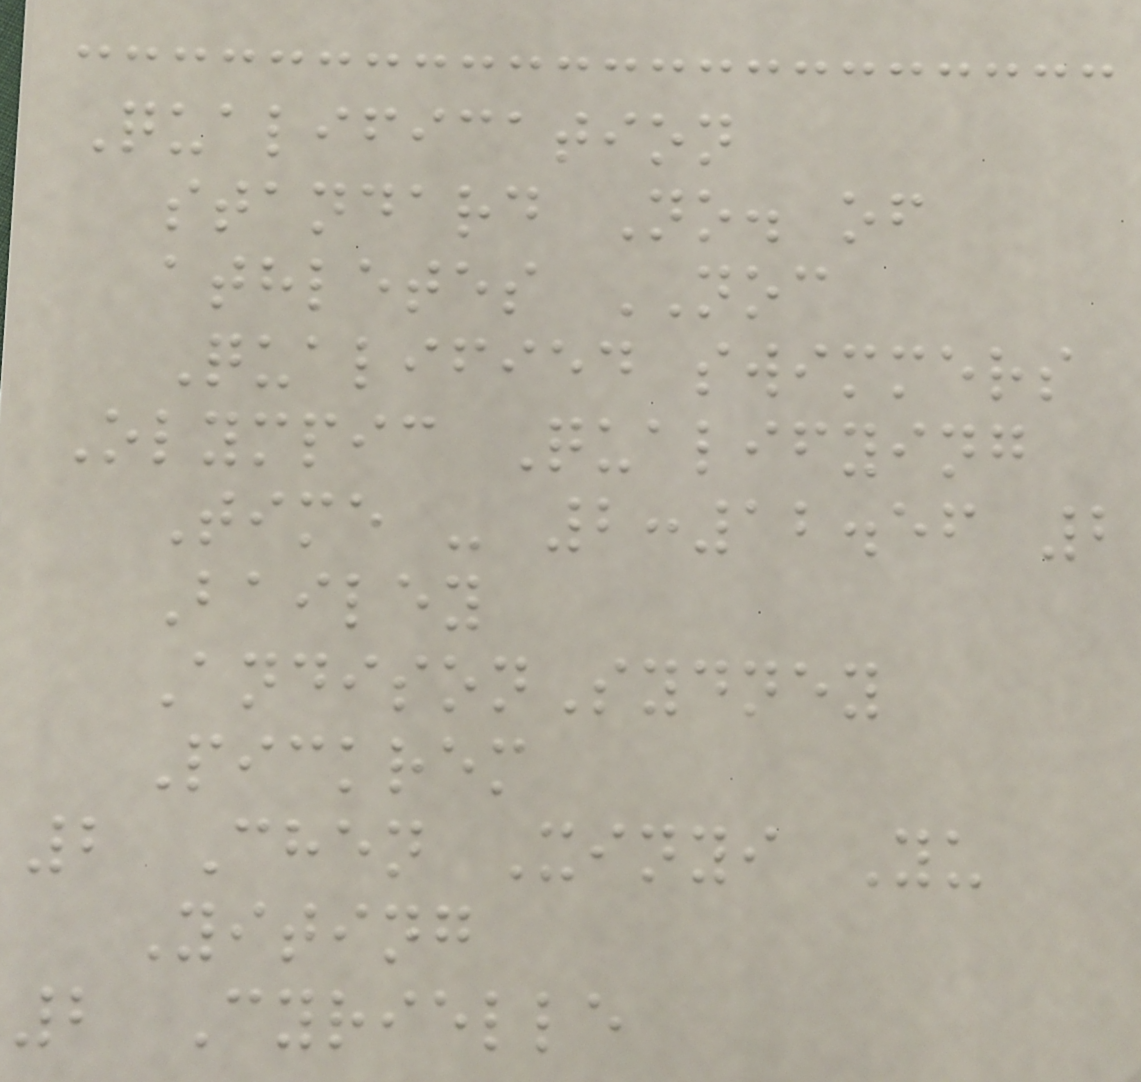Qualification
standard No. of
athletes NOC
Qualified swimmers
Olympic Qualifying
Time - 2:12.56 2
Bailey
AndisonSydney
Pickrem
2 Chen Xinyi Yu
Yiting
2 Cyrielle
